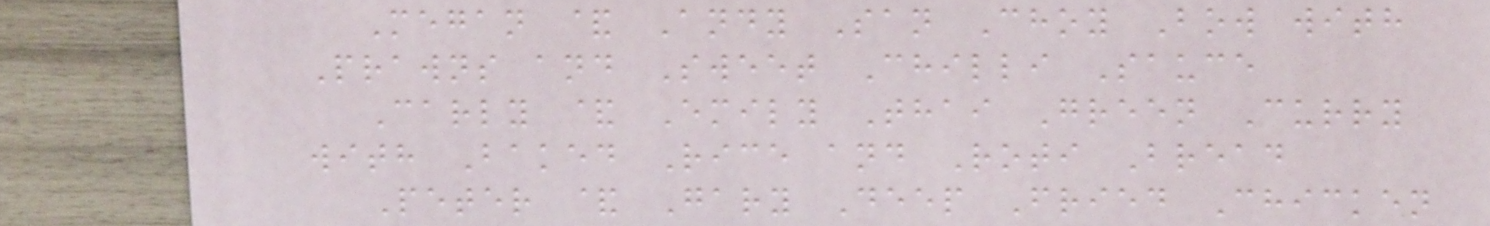Megan & Andy San Choy Bow with
Prawns and Sweet Chilli Sauce
Carly & Emily Thai Green Curry
with Baked Rice and Roti Bread
Peter & Gary Deep Fried Chicken
